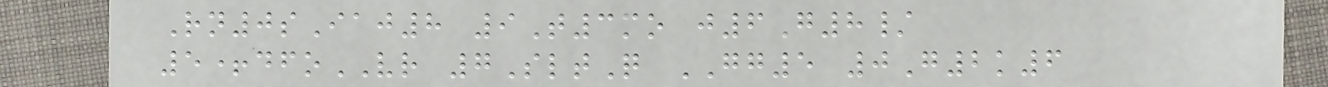Rn0sIaj8 9T3mo j6G8/
5+dfoVR 7SltQ GG5 0G2k6
